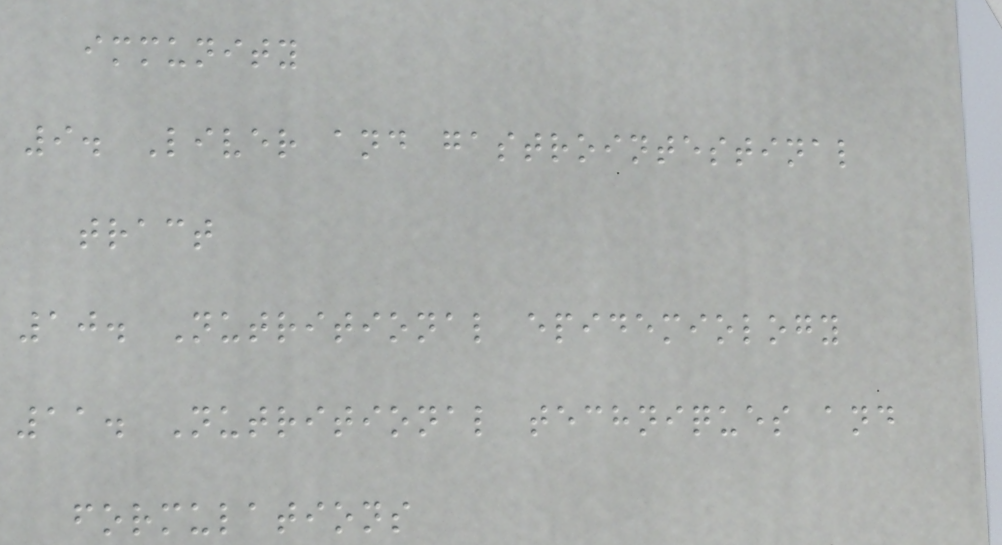immunity
9. Liver and gastrointestinal
tract
10. Nutritional epidemiology
11. Nutritional techniques and
formulations
